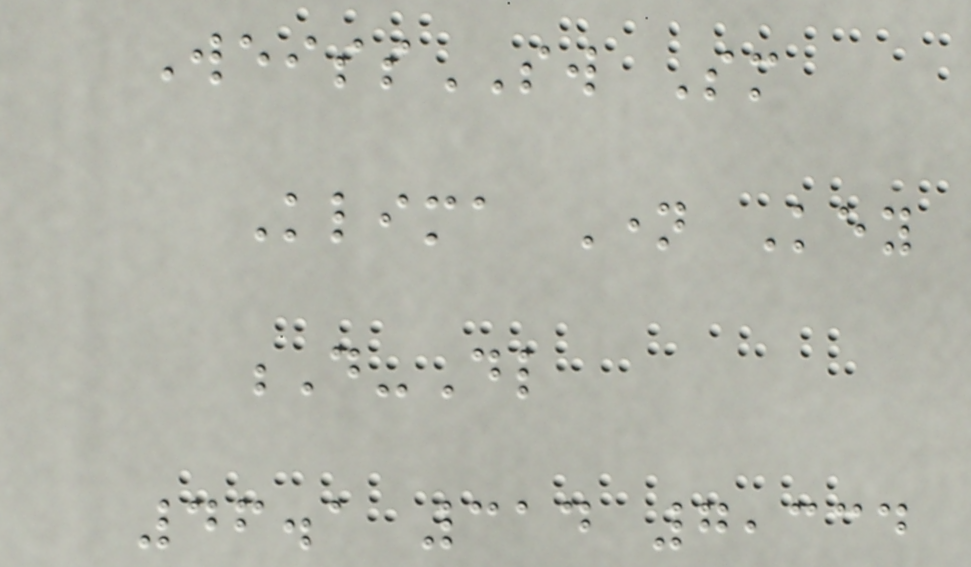WeissSW Sm
Klima Name Key
D-Dl
46.1 314 7,334
